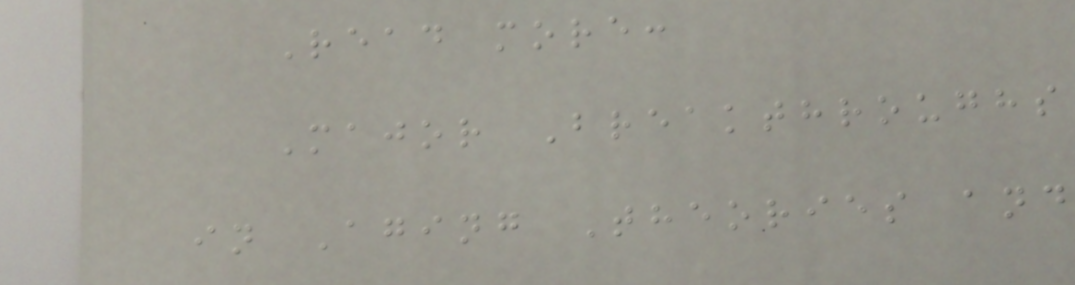Read more:
Major Breakthroughs
in Aging Theories and
